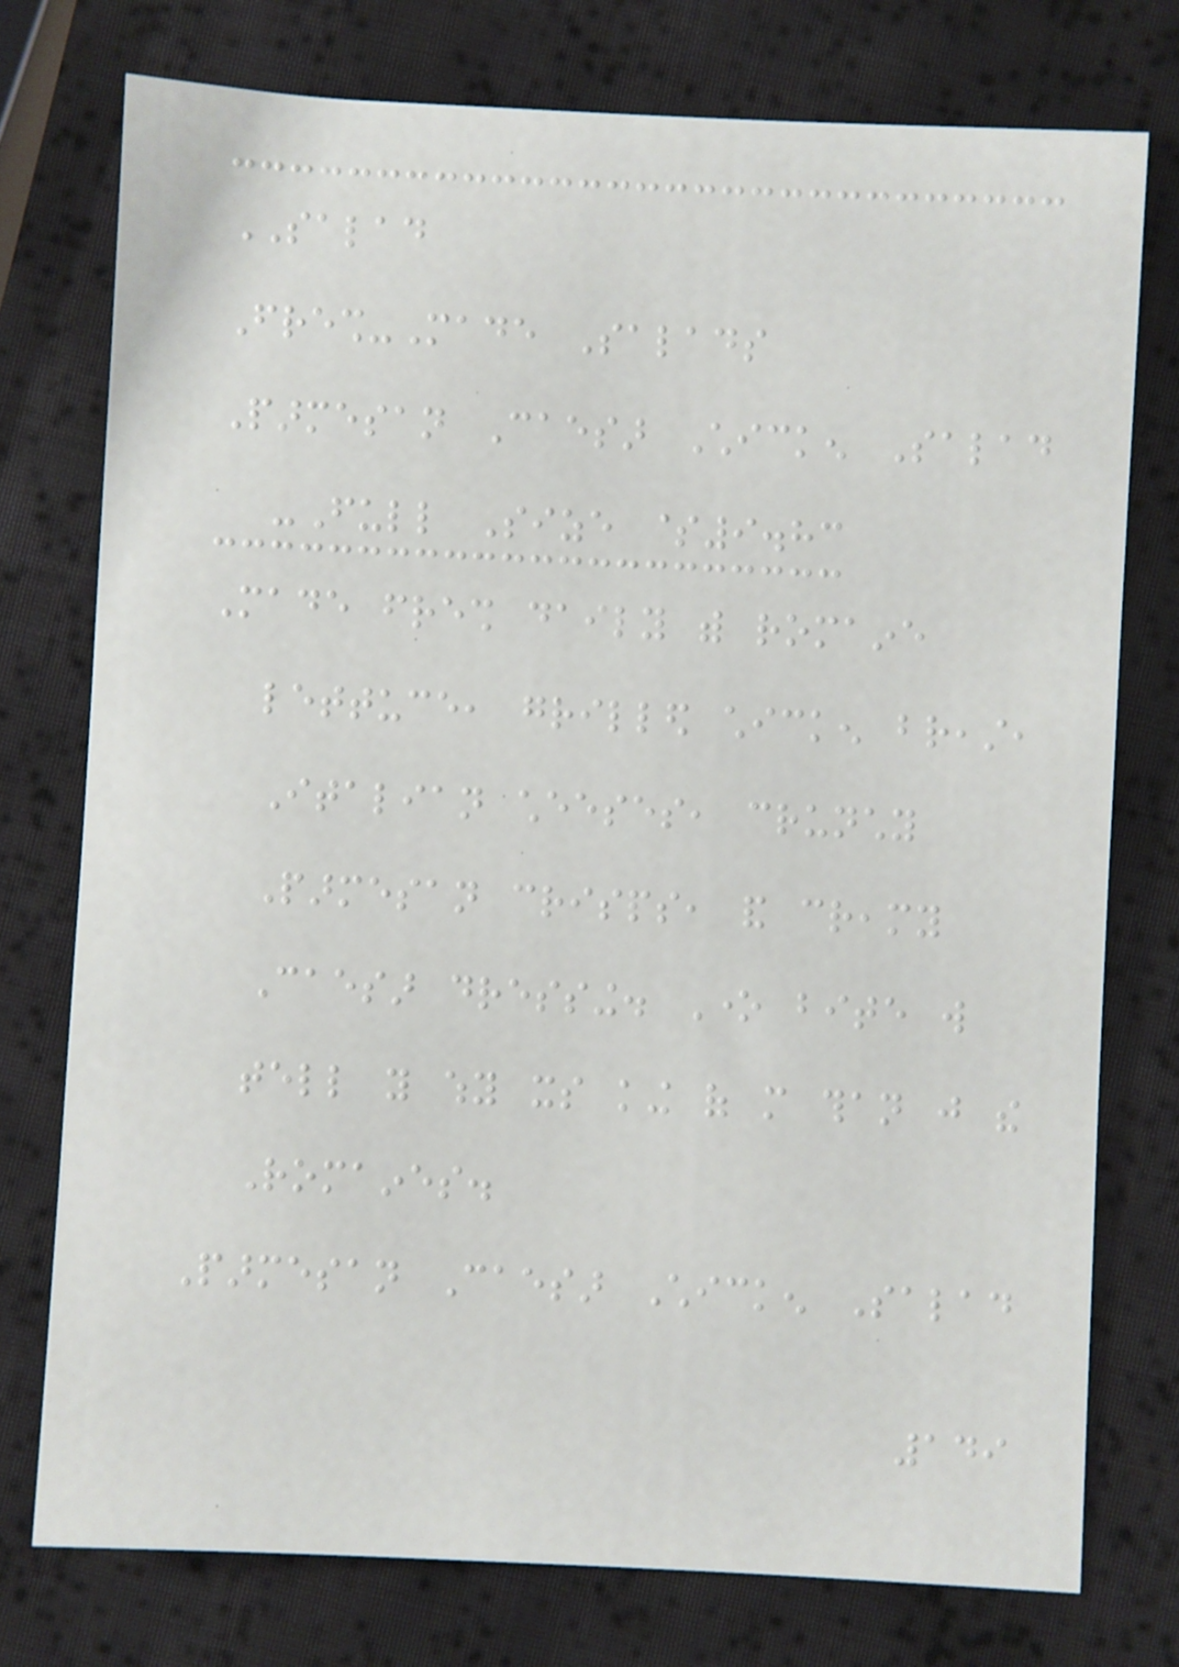SALAD
Fresh-Made Salads
Parmesan Caesar Chicken Salad
-Full Size $9.83
Made fresh daily with romaine
lettuce, grilled chicken breast,
Italian cheeses, crunchy
Parmesan crisps, and creamy
Caesar dressing. One bite will
tell you why its king of more than just the
Romaines.
Parmesan Caesar Chicken Salad
149
